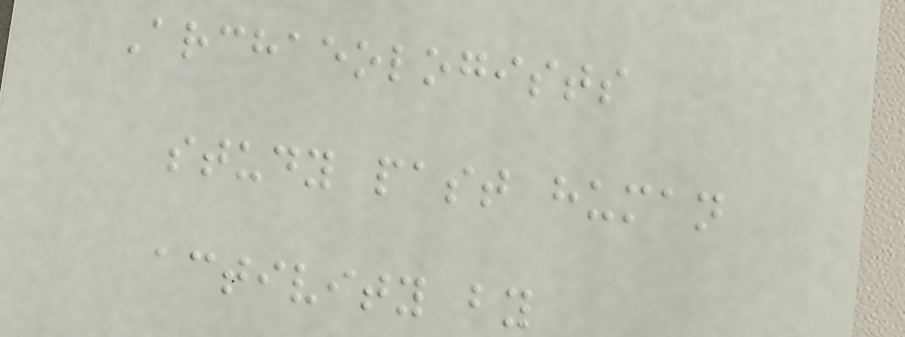Archaeologists
study past human
activity by
